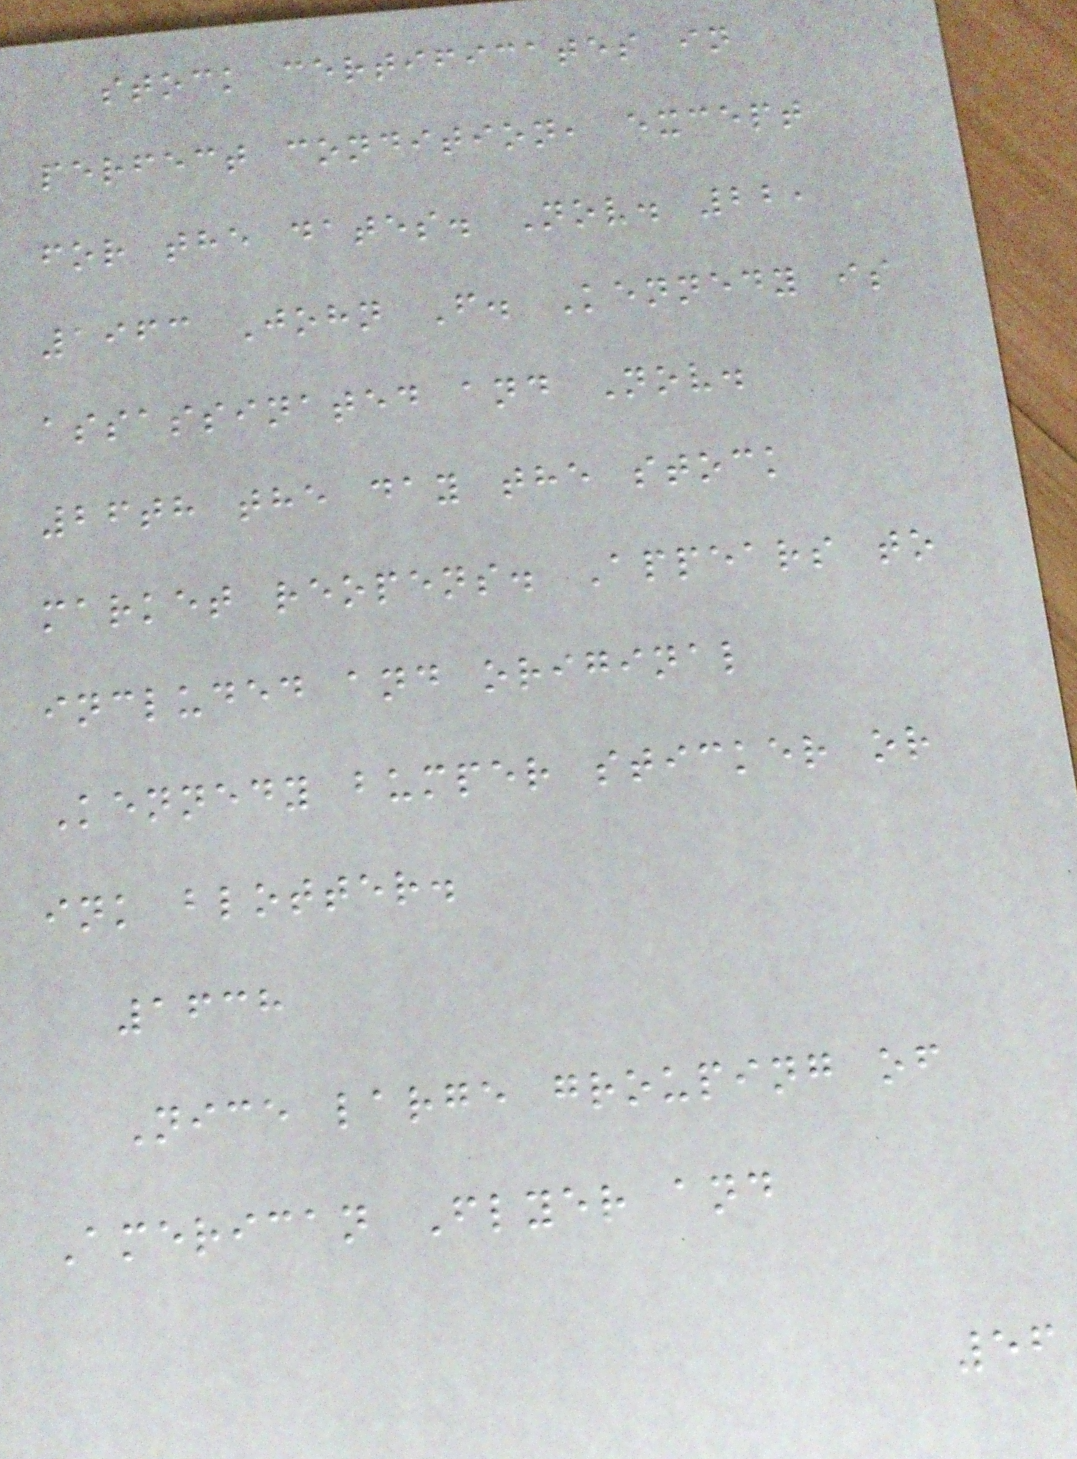stock certificates in
perfect condition, except
for the dates. Nov. 22,
1963 John F. Kennedy is
assassinated and Nov.
26th the day the stock
market reopens. Appears to
included and original
Kennedy bumper sticker or
ink blotter.
1638
Nice large grouping of
American Flyer and
56
